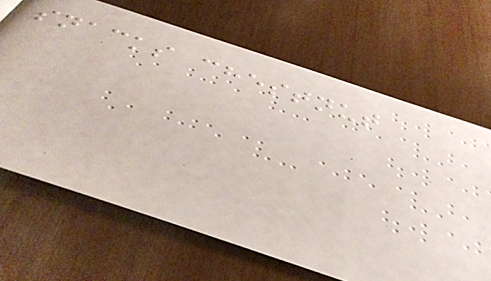snacks chestnut
